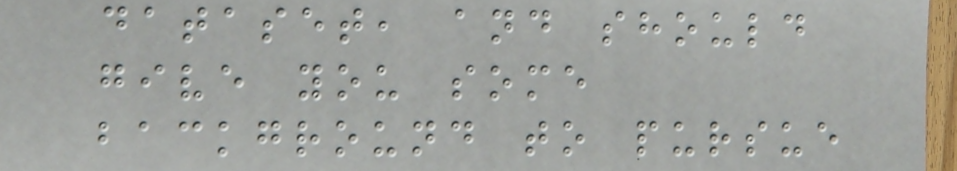dataset, and should
give you some
background to pursue
